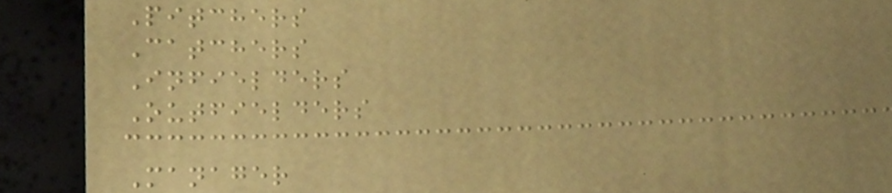Pitchers
Catchers
Infielders
Outfielders
Manager
